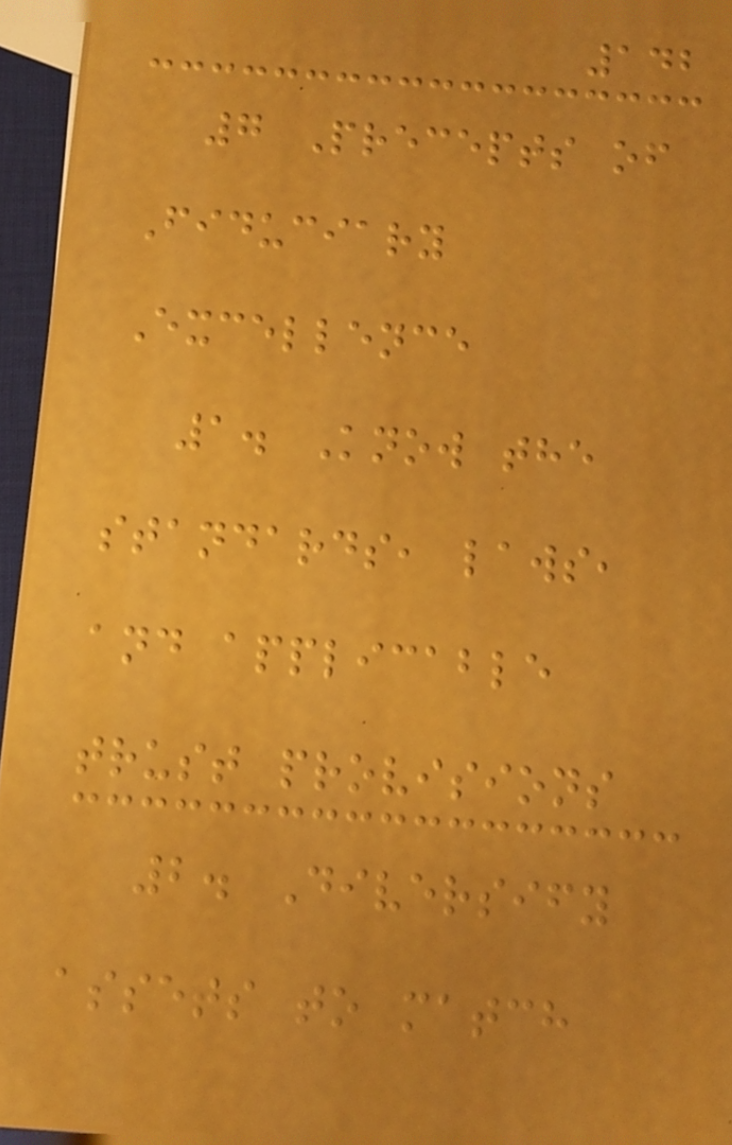142
7 Precepts of
Fiduciary
Excellence
1. Know the
standards, laws,
and applicable
trust provisions
2. Diversify
assets to match
